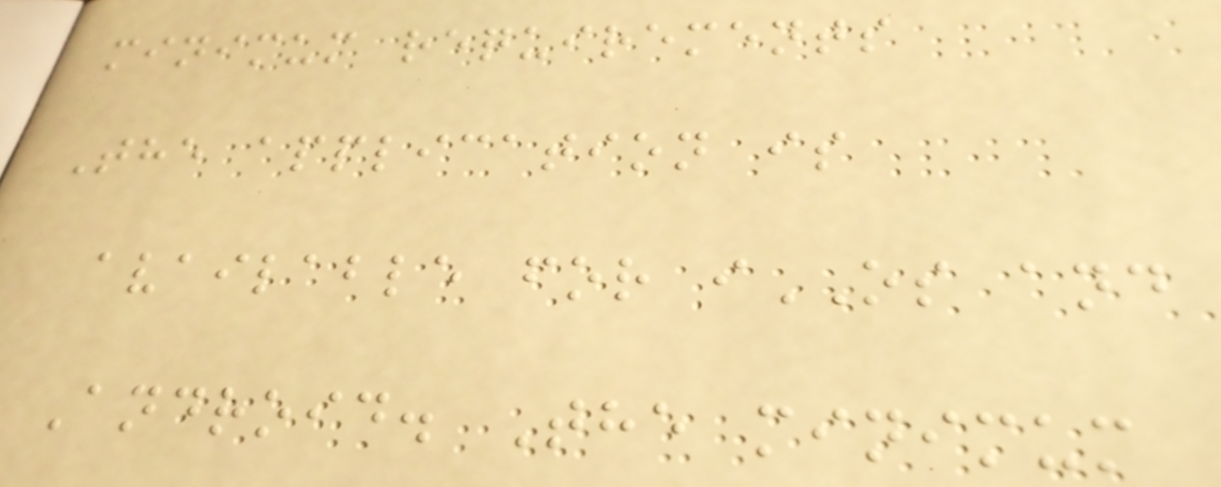minimum requirements
The application is
available for iOS and
Android. The minimum
